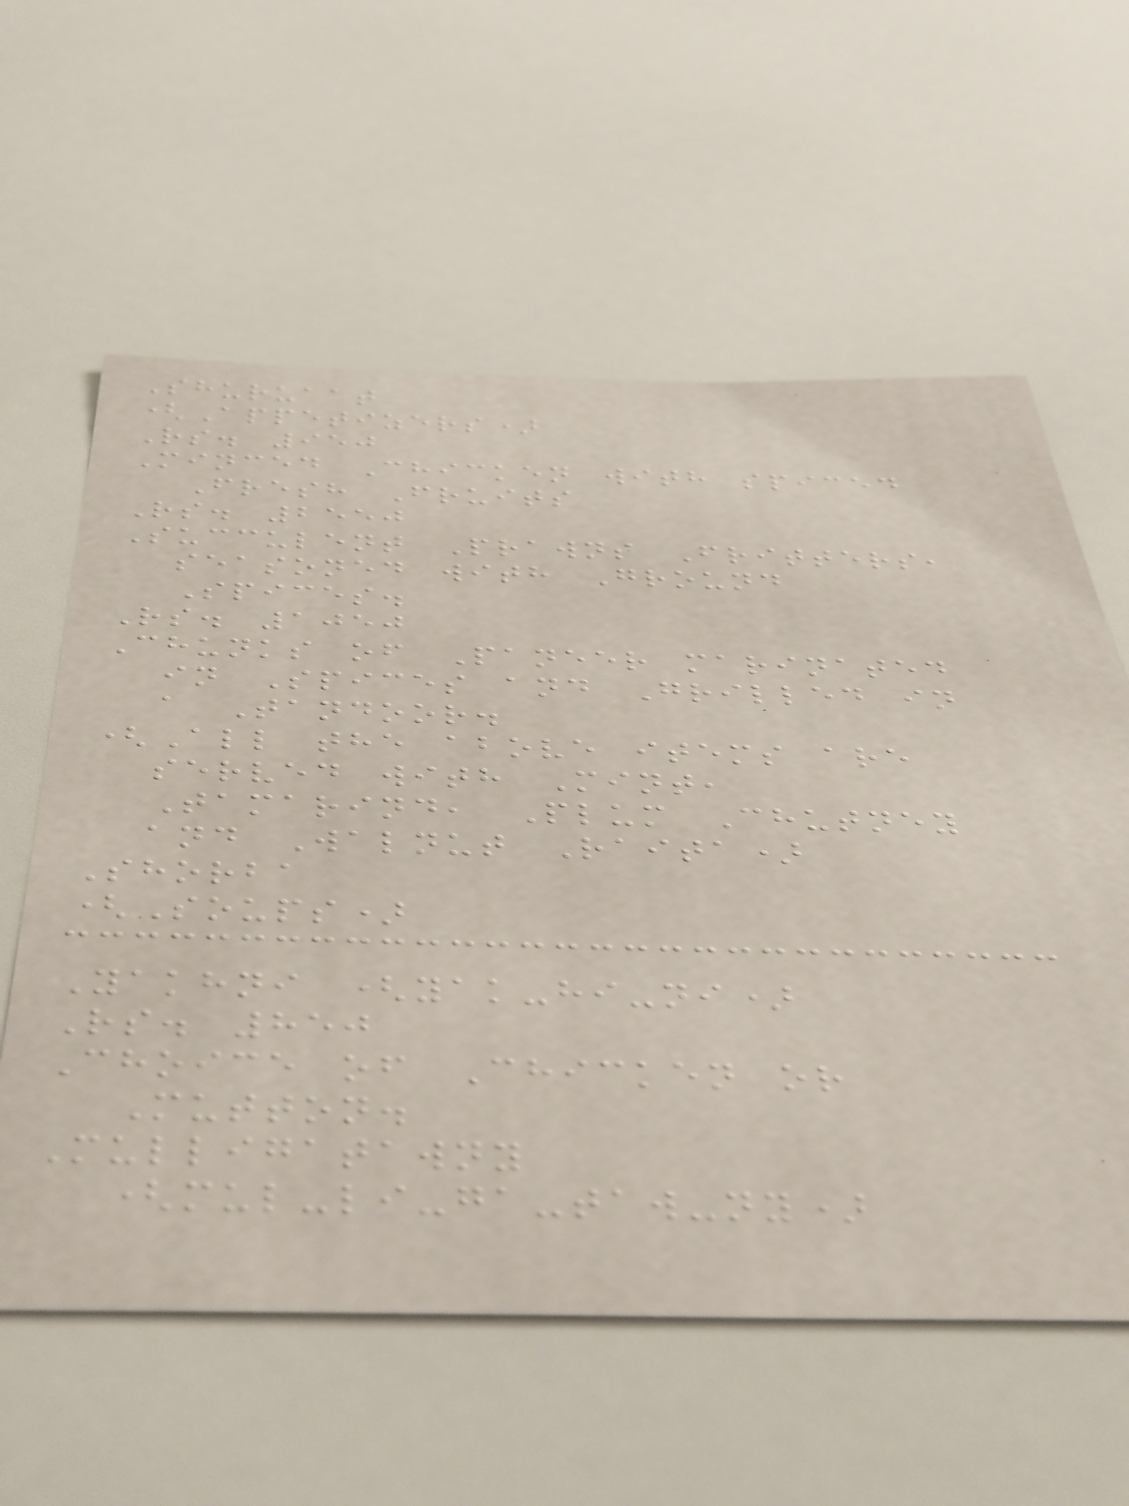Shuruaat
(Appetizers)
Rs. 950
Minced Chicken with spiced
Fresh Fruits
Rs. 2550
Succulent Prawns Fritters,
seasoned with Ground
Spices.
Rs. 1050
Chunks of Paneer marinated
in Spices and Grilled in
a Tandoor.
(All the above items are
served with Mint,
Tamarind, Plum Chutney
and Walnut Raita)
Shorba
(Soups)
Yakhni (yak-hi-ni)
Rs. 850
Choice of Chicken or
Mutton.
Mulligatawny
(mul-li-ga-taw-ny)
